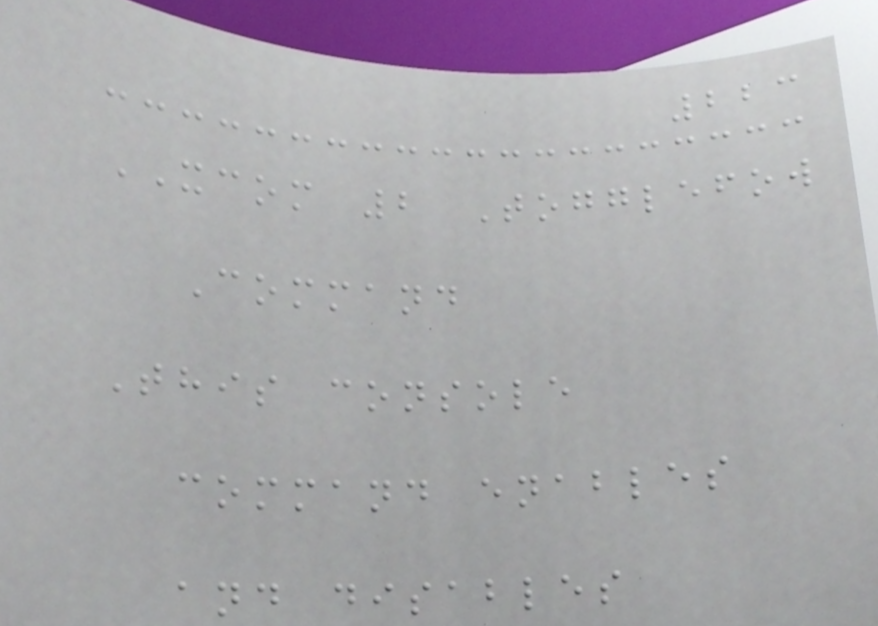223
XCOM 2 Togglefow
Command
This console
command enables
and disables
